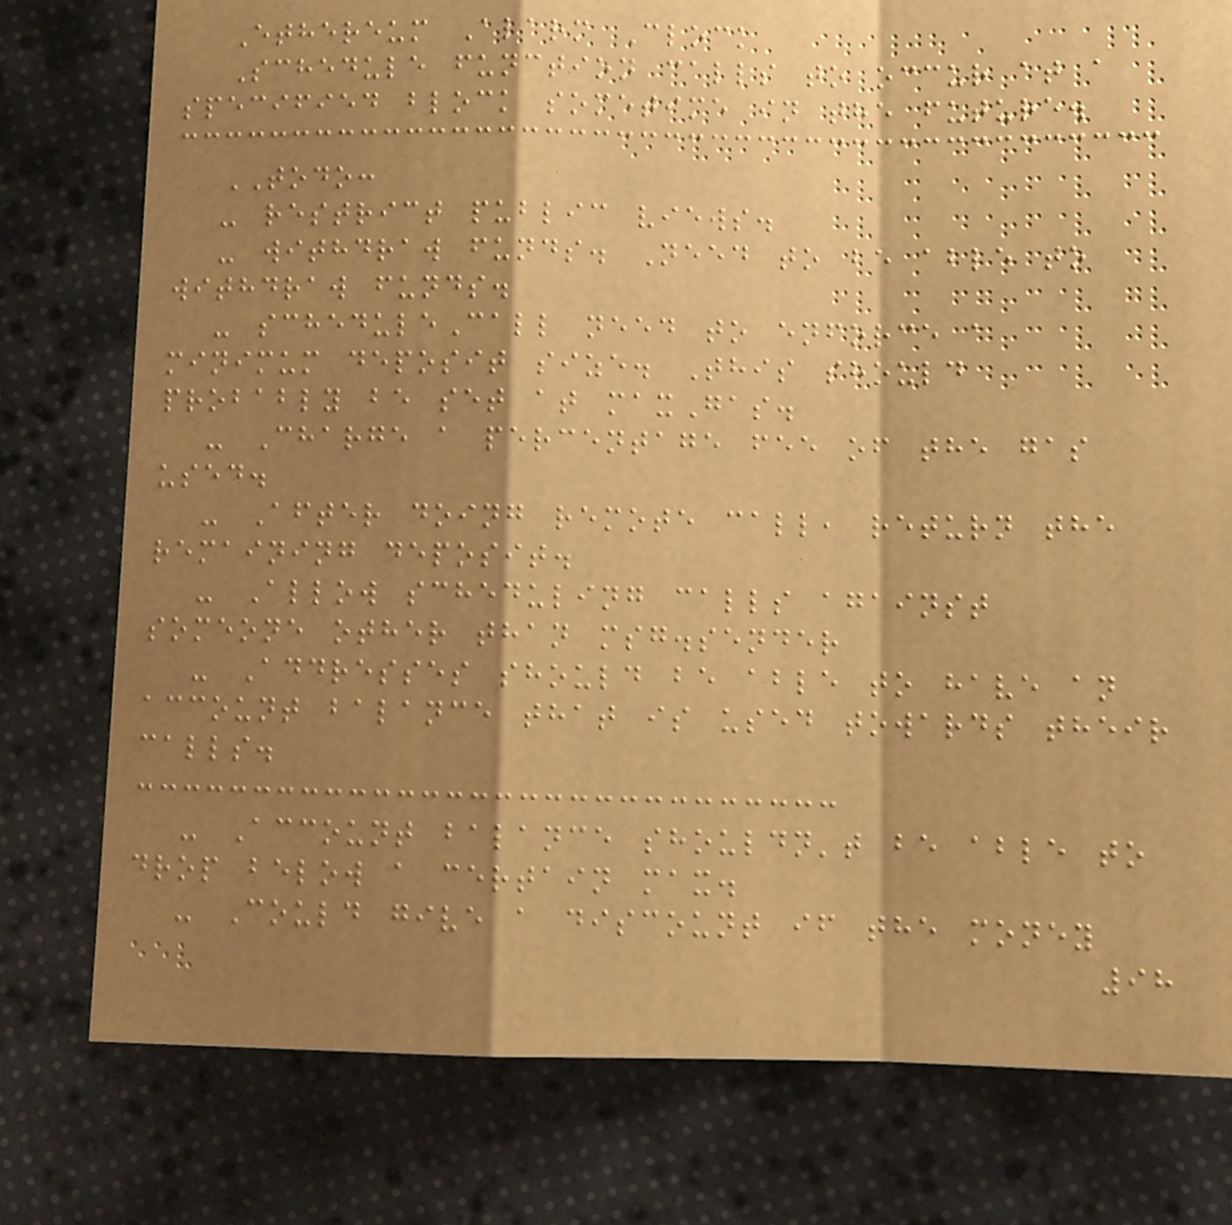Ethereum Alarm Clock
Schedule function calls to occur at a
specified block sometime in the future.
TODO:
- restrict public views.
- withdraw funds. Need to be able to
withdraw funds.
- scheduleCall need to enforce a
minimum deposit size. This should
probably be set at maxGas.
- Charge a percentage fee of the gas
used.
- After doing remote call, return the
remaining deposit.
- Allow scheduling calls against
someone other than msg.sender
- Addresses should be able to have an
account balance that is used towards their
calls.
- Account balance shouldn't be able to
drop below a certain max.
- Could give a discount if the money
98
